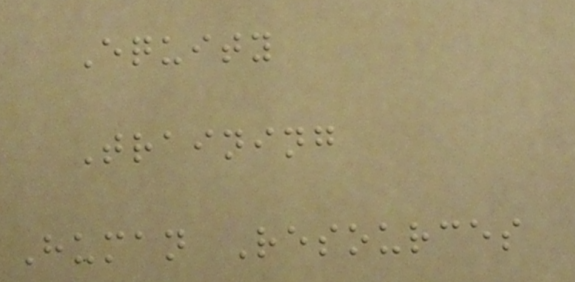Equity
Training
Human Resources
